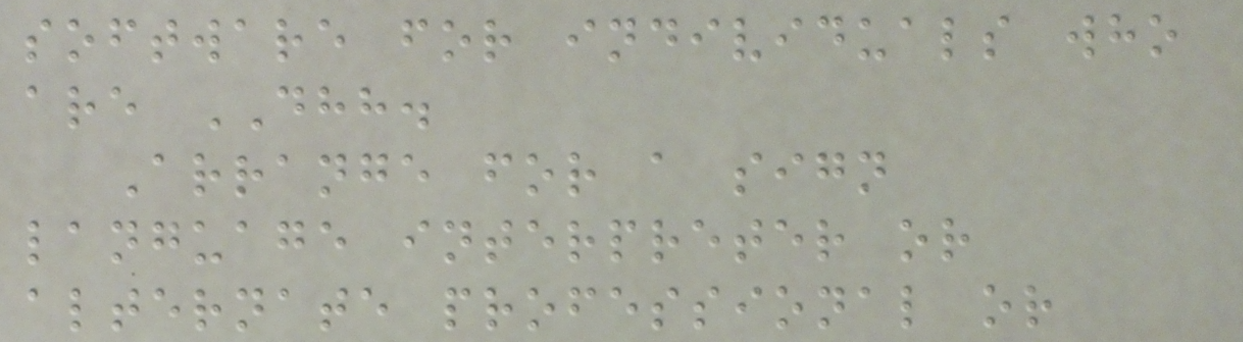software for individuals who
are DHH.
Arrange for a sign
language interpreter or
alternate professional or
